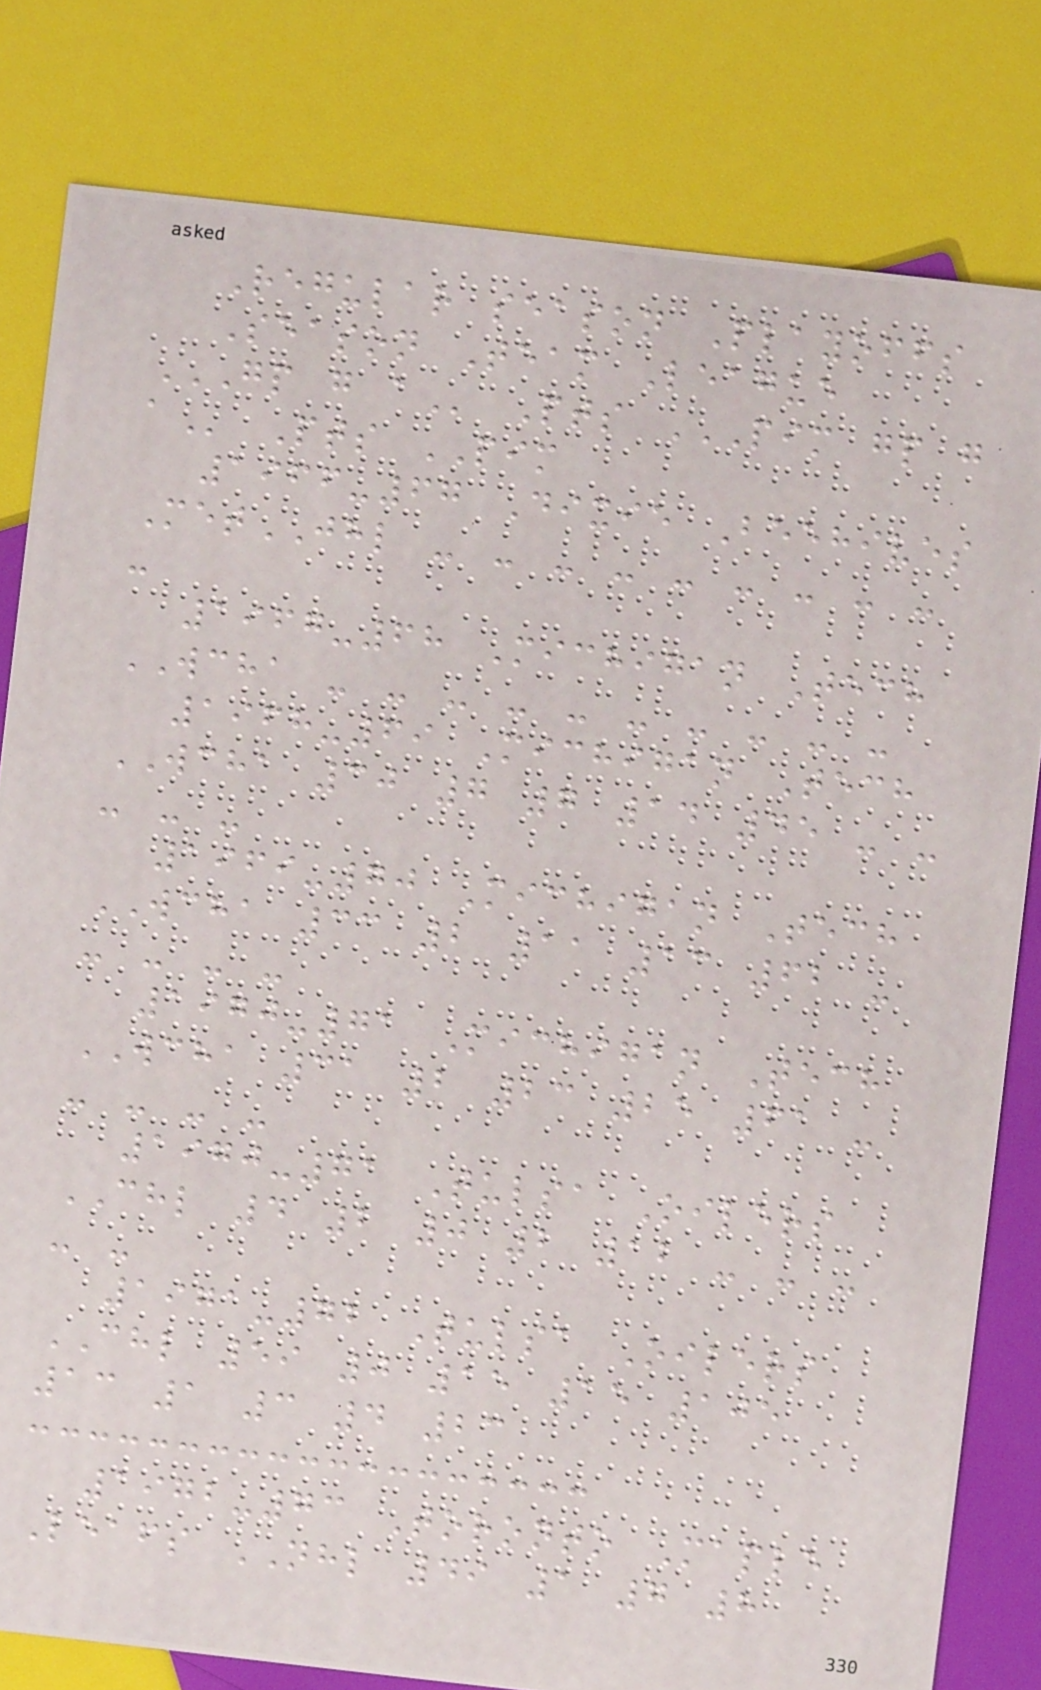Regular season Playoffs
Season Team League
GP G A Pts PIM GP G
A Pts PIM
1966-67 Dixie Beehives
MetJHL - - - - - - - - -
-
1967-68 Michigan Tech
WCHA - - - - - - - - - -
1968-69 Michigan Tech
WCHA 30 7 7 14 45 - -
- - -
1969-70 Michigan Tech
WCHA 33 2 11 13 62 -
- - - -
1970-71 Michigan Tech
WCHA 31 2 23 25 61 -
- - - -
1970-71 Tulsa Oilers
CHL 4 2 0 2 12 - - -
- -
1971-72 Tulsa Oilers
CHL 59 0 15 15 105
13 1 3 4 23
1972-73 Toronto Maple
Leafs NHL 49 1 7 8
